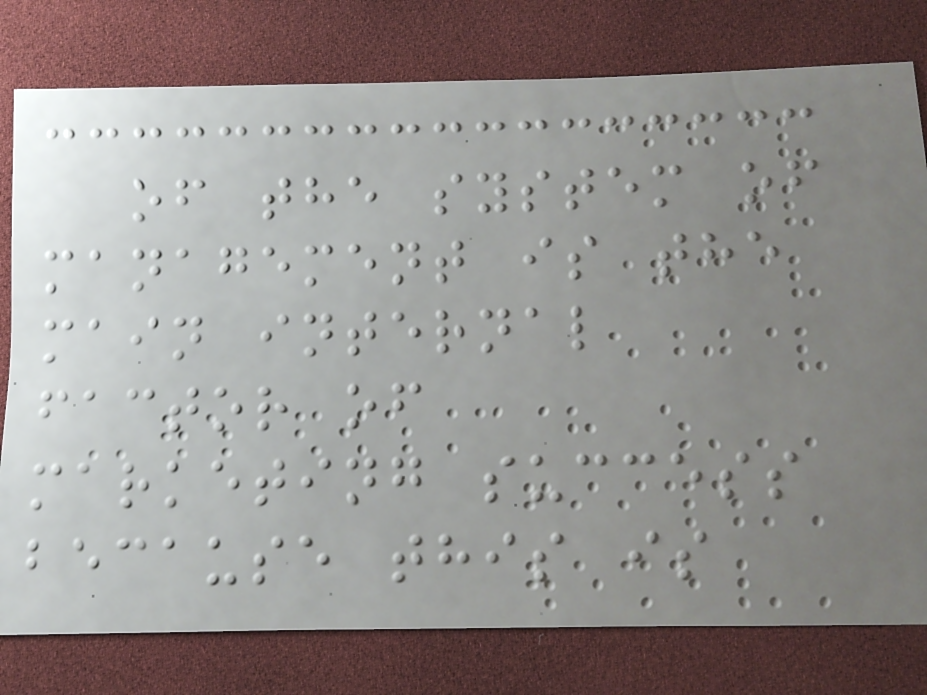of the system of
management is the
main internal
factor of
marketing success
because this is
